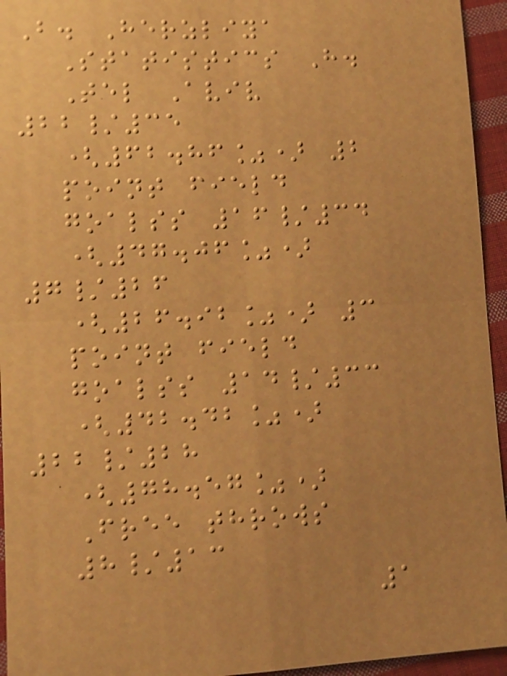B. Herzliya
Statistics H.
Tel Aviv
22/35
(62.86%) 2
point field
goalss 16/34
(47.06%)
7/26
(26.92%) 3
point field
goalss 14/33
(42.42%)
22/28
(78.57%)
Free throws
8/13
1
